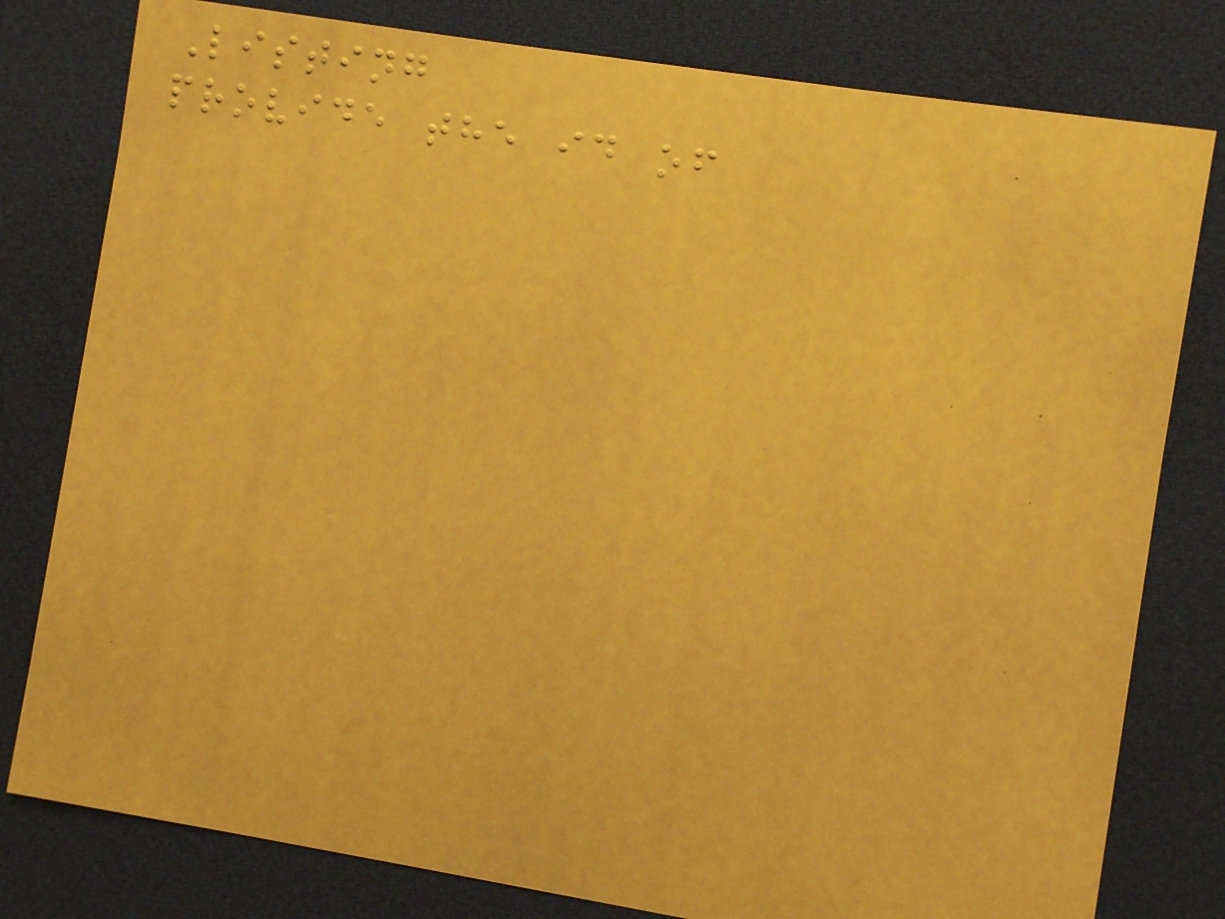Listing
provide the id of
